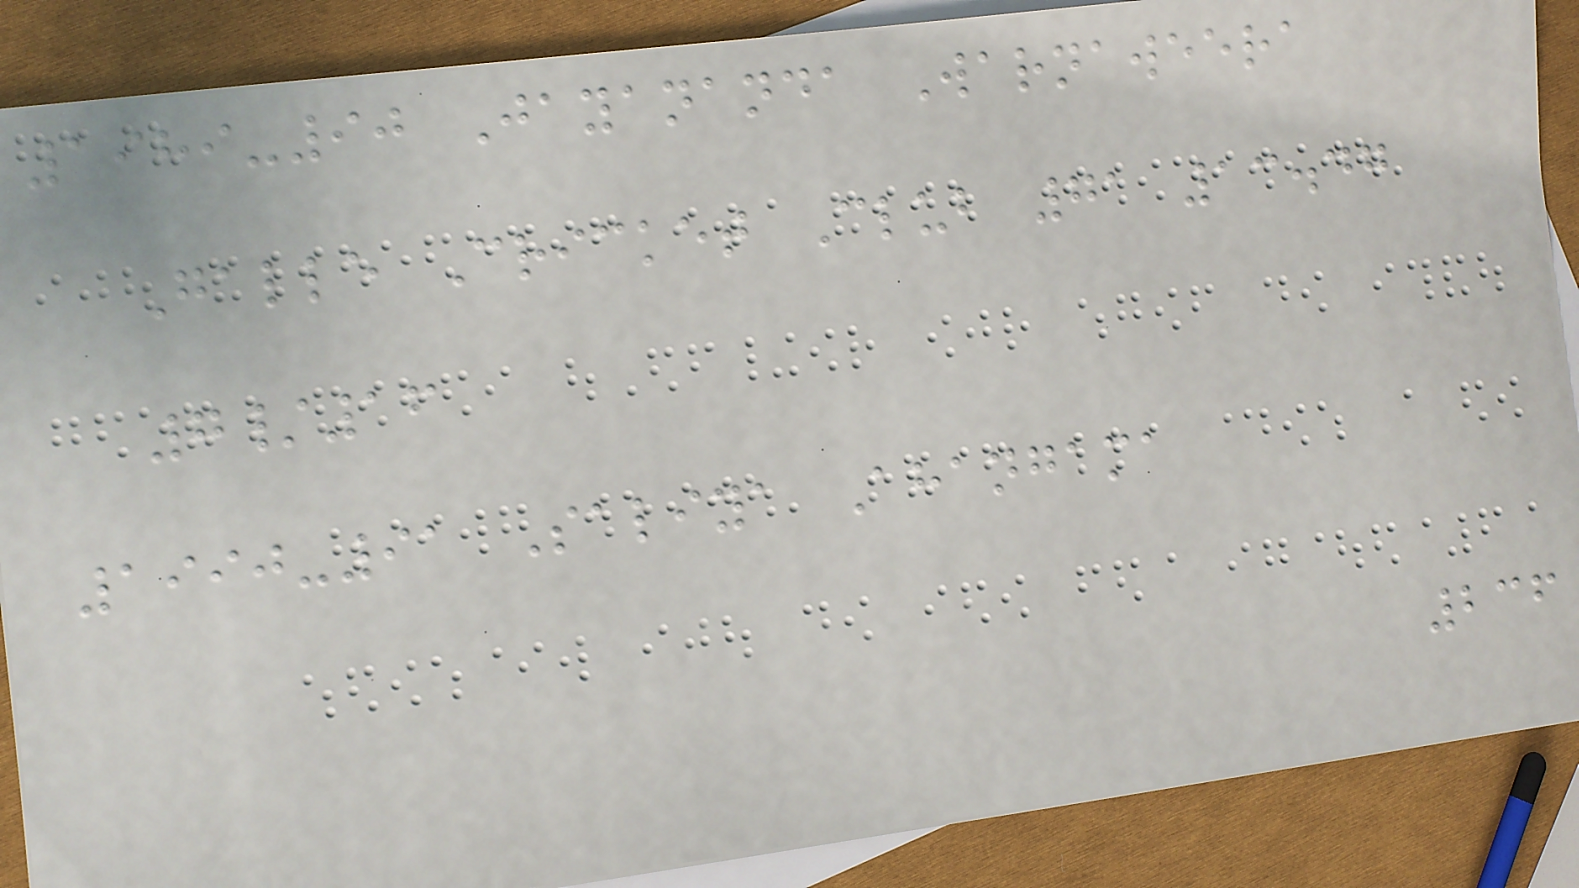1989-90 Jayananda Warnaweera
Galle Cricket Club 71 13.47
7/16
1990-91 Saliya Ahangama
236
